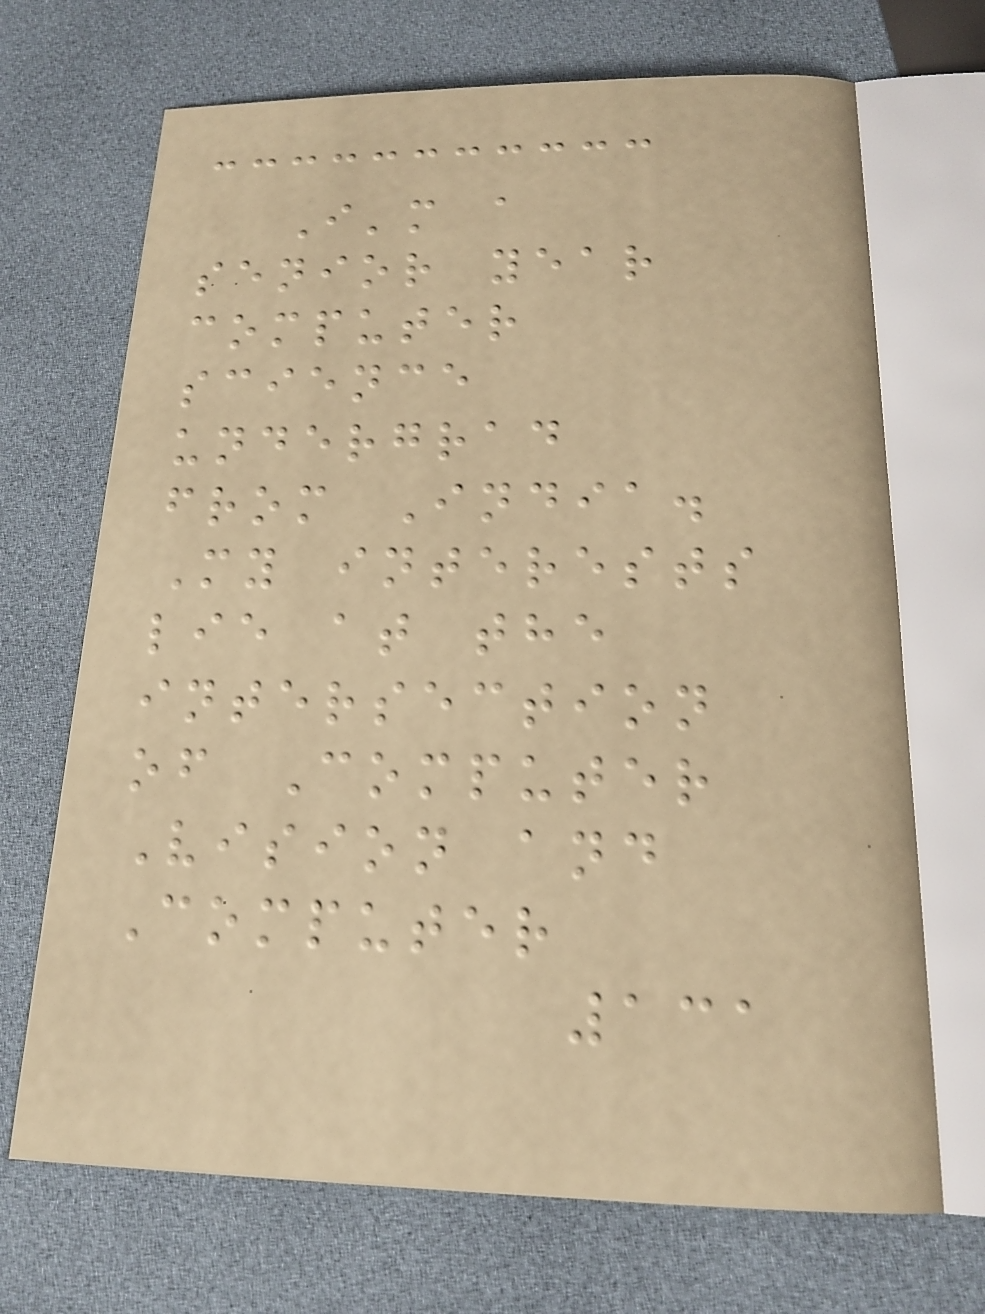I'm a
senior year
computer
science
undergrad
from India.
My interests
lie at the
intersection
of Computer
Vision and
Computer
131
